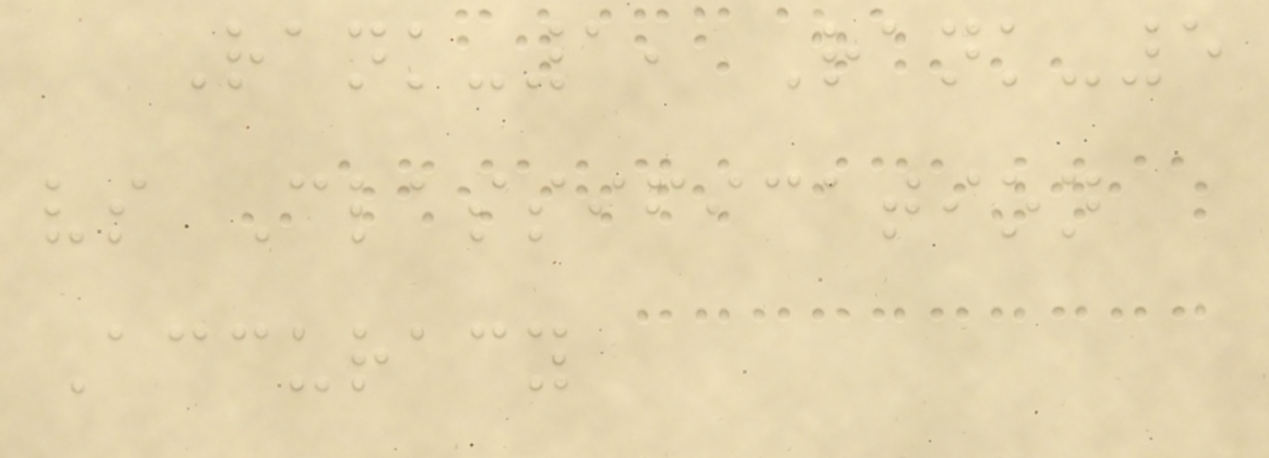Rank-1, Rank-5
vs Classification
Accuracy
